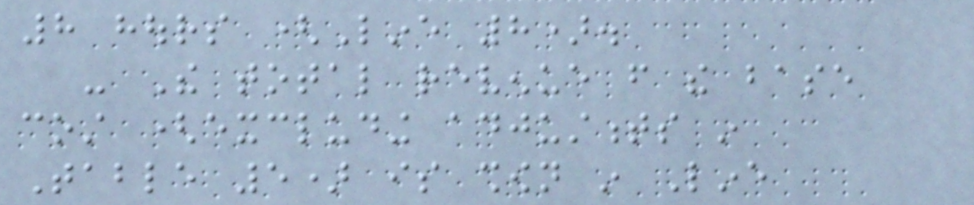8 hours (Line 8).
- The total revenue from the base
cost (excluding adjustments in
Table 5) is shown in Line
